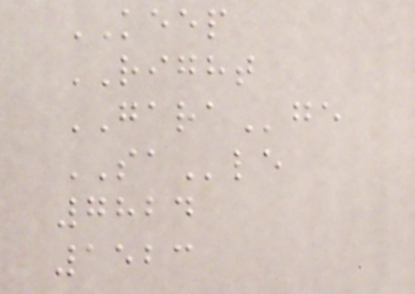KEEP
RIGHT
GARAge
SAle
7824
1523
